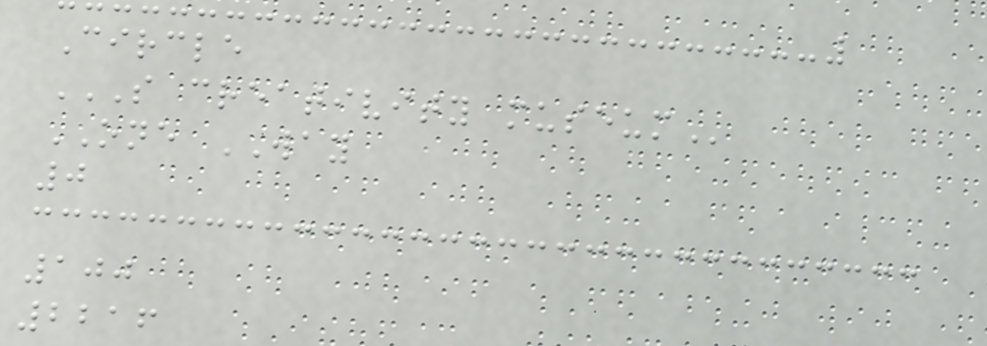Circle
S CREATIVITY MUSEUM
ONE WAY
0
100
2216
